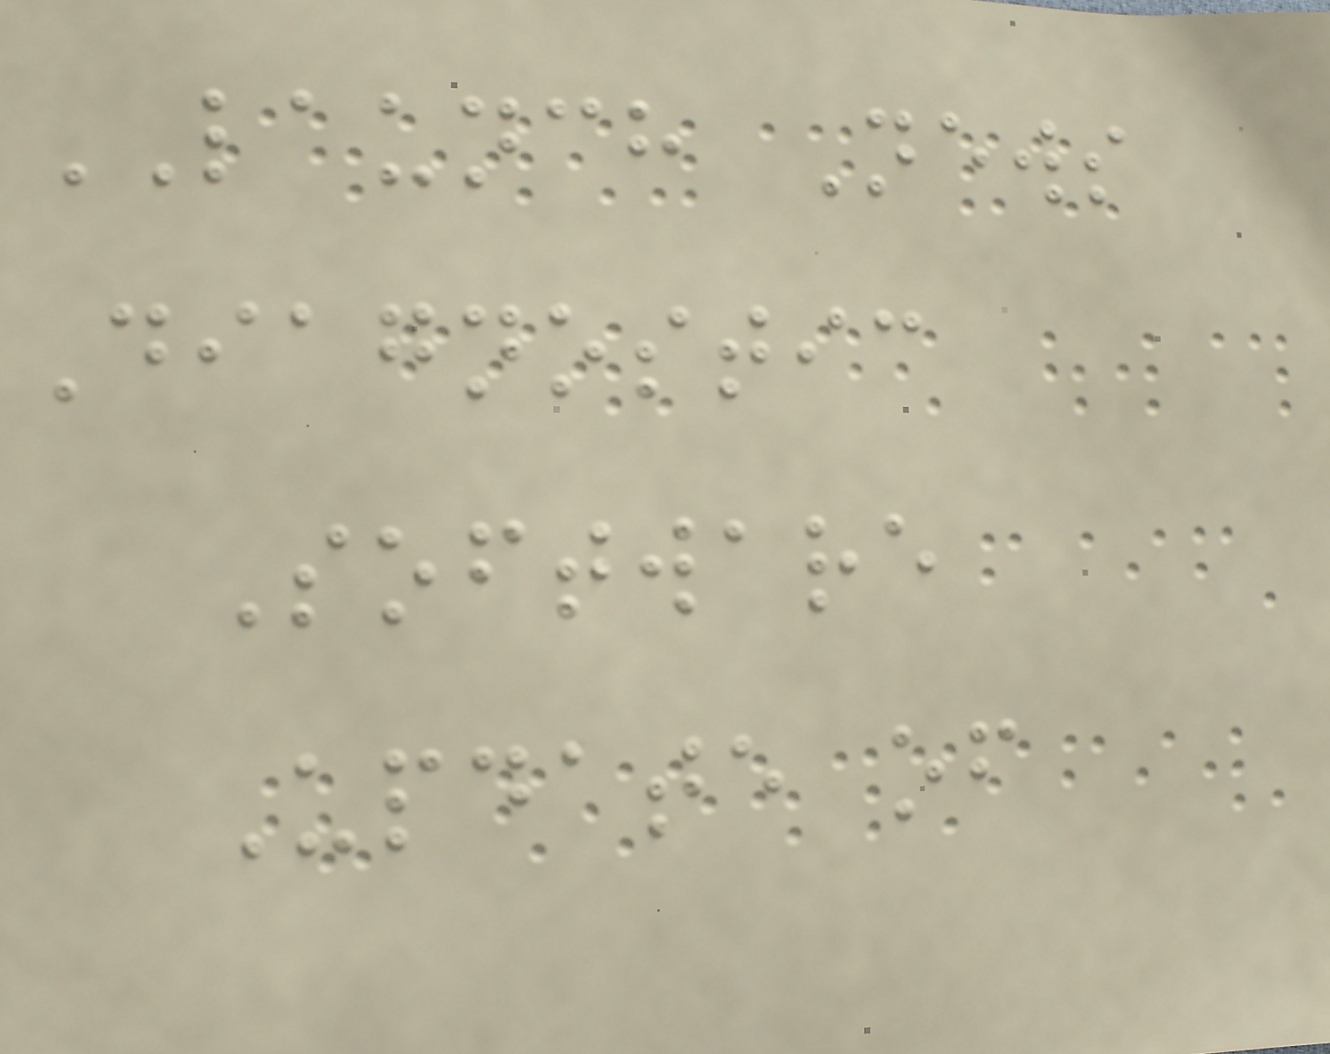LAUNCH News
Diagnostic
Software
Update of
